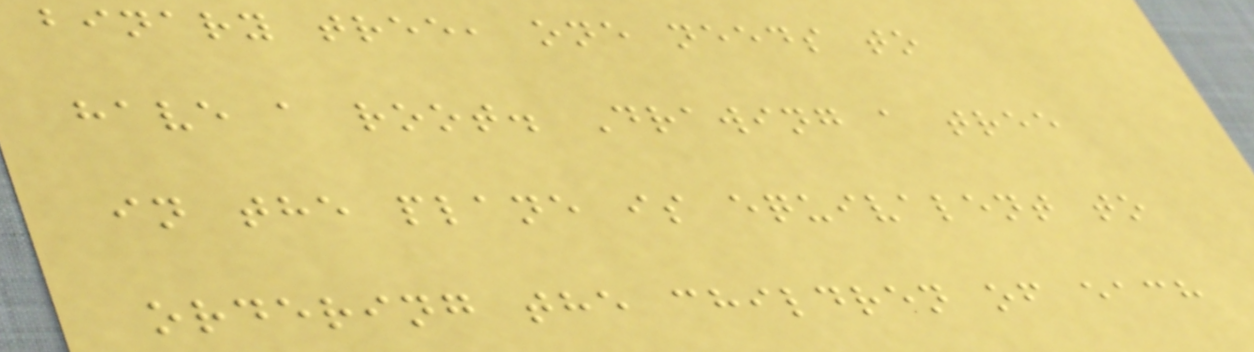binary tree, one needs to
have a root. Drawing a tree
in the plane is equivalent to
ordering the children of each
